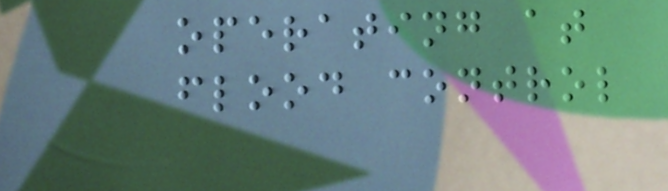operating at
flood control
